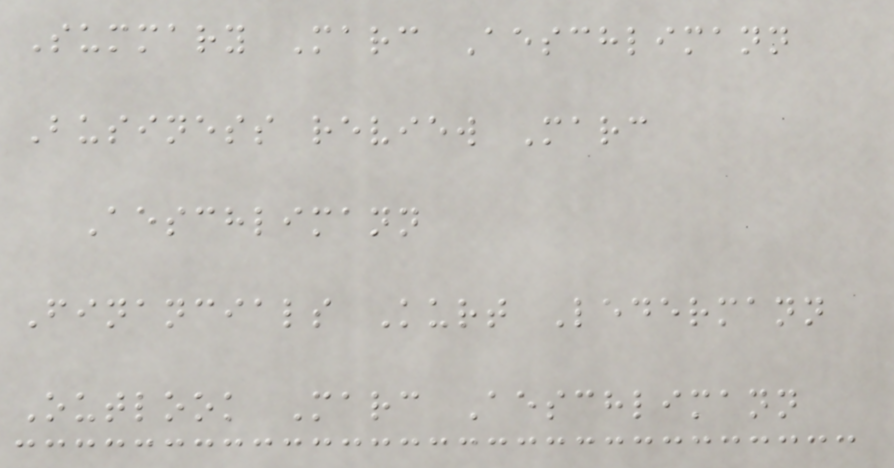Summary Marc Aeschlimann
Business review Marc
Aeschlimann
Financials Kurt Ledermann
Outlook Marc Aeschlimann
